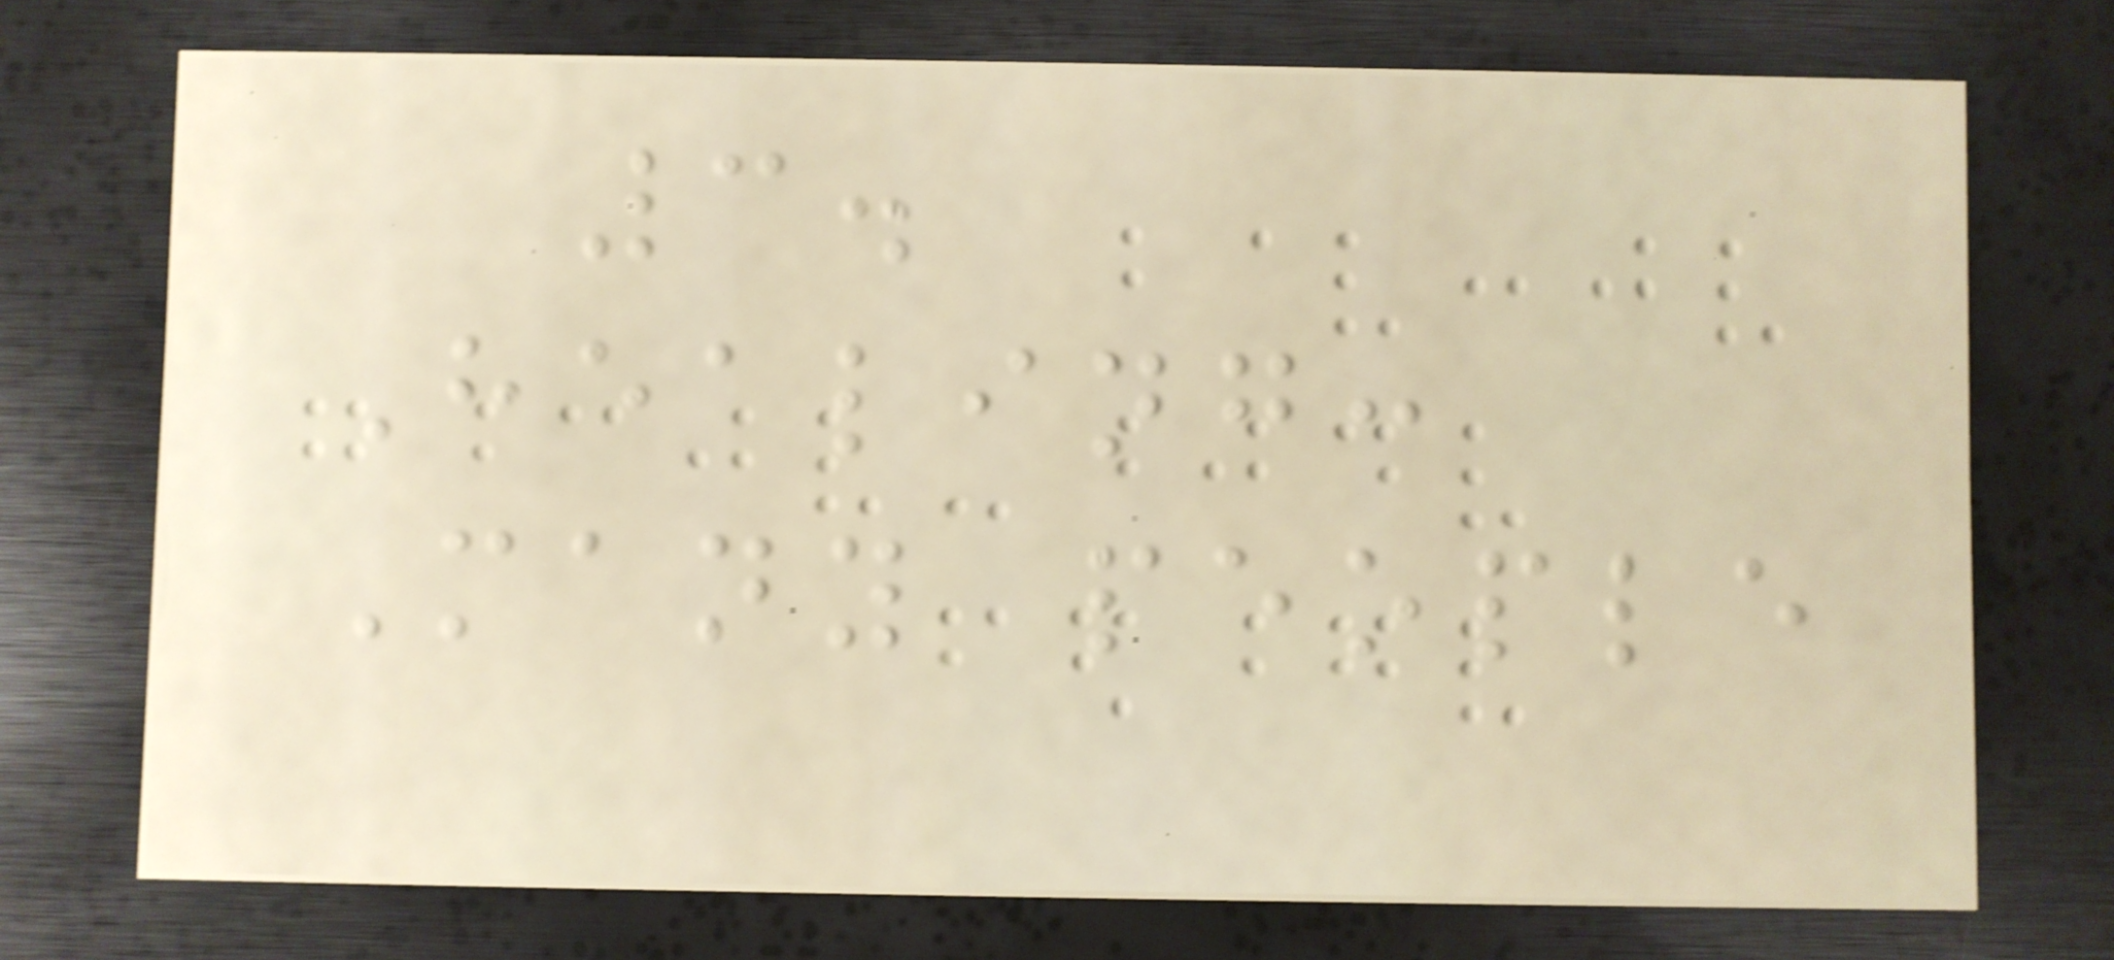3.
Healing:
Many people
